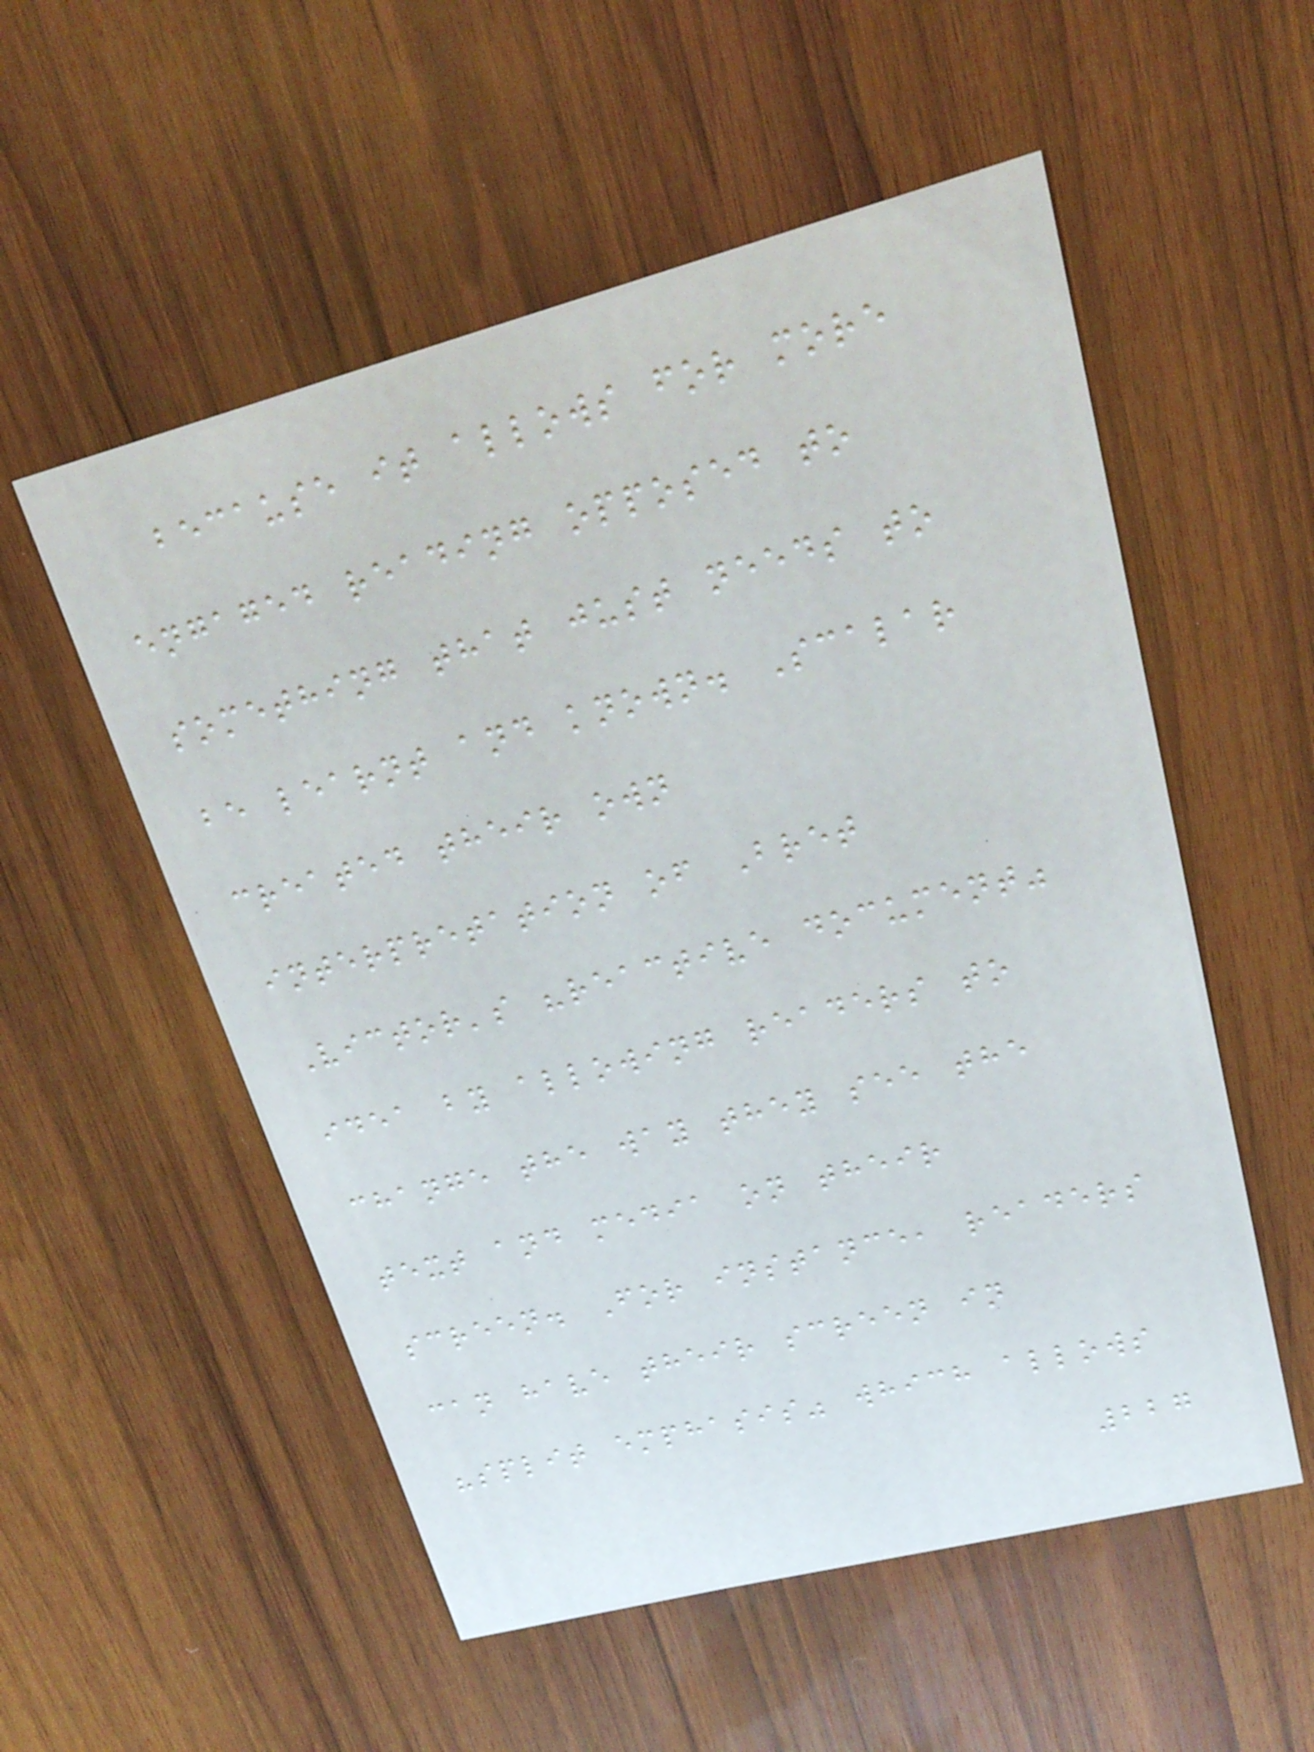because it allows for more
engaged reading opposed to
something that just needs to
be learnt and known. Scalar
created their own
interpretation of Bret
Victor's "reactive document"
idea by allowing readers to
change the way they see the
text and media on their
screen. For instance, readers
can have their screen in
"split emphasis" which allows
227
